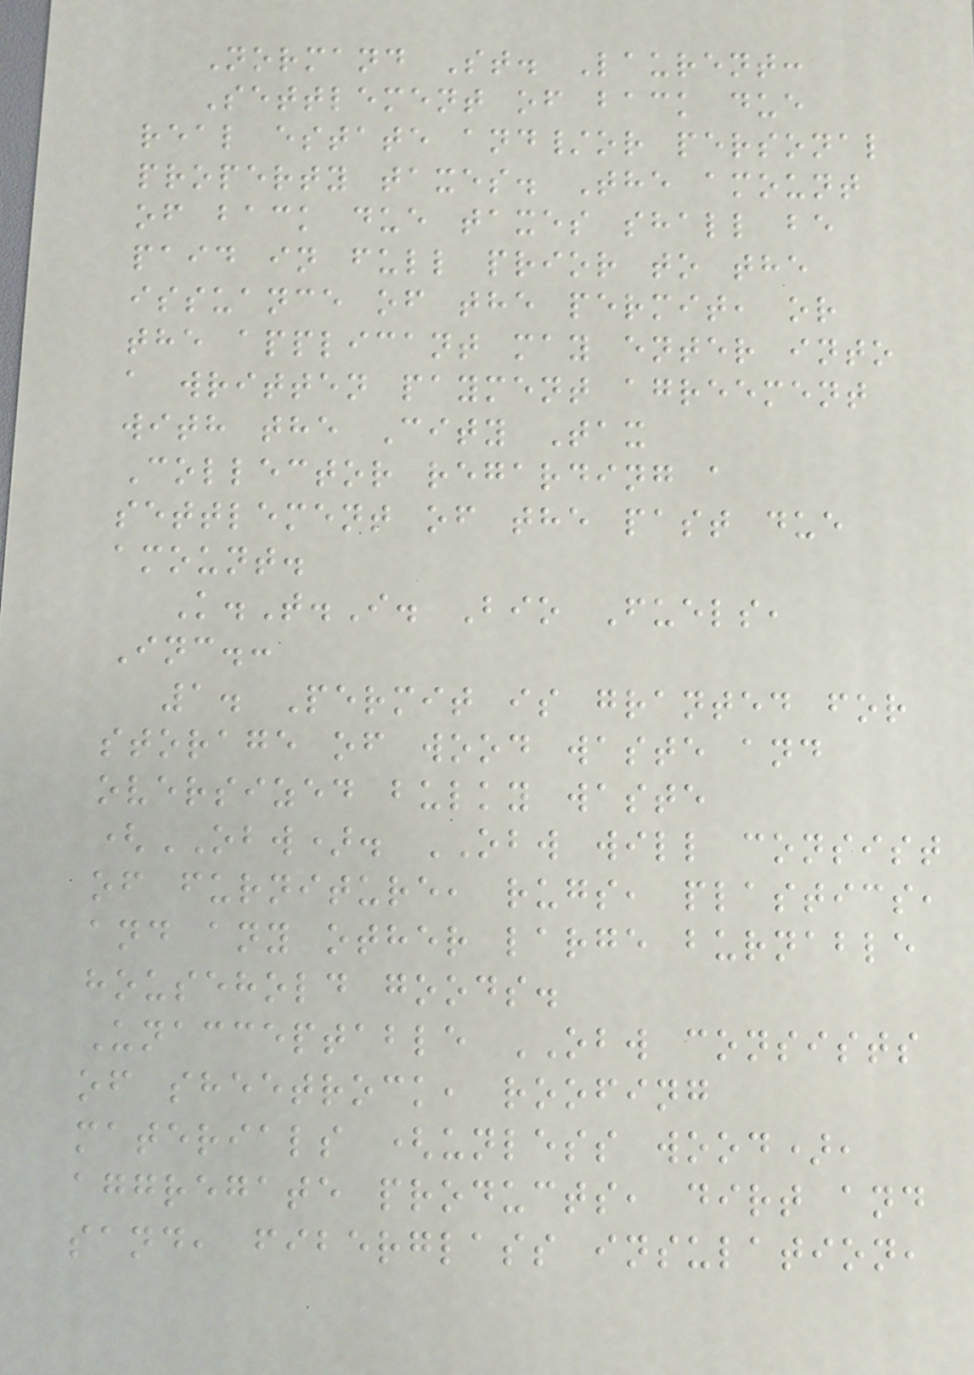Normand St. Laurent:
Settlement of back due
real estate and/or personal
property taxes. The amount
of back due taxes shall be
paid in full prior to the
issuance of the permit, or
the applicant may enter into
a written payment agreement
with the City Tax
Collector regarding a
settlement of the past due
amount.
K.T.I. Bio Fuels,
Inc.:
1. Permit is granted for
storage of wood waste and
oversized bulky waste
(OBW). OBW will consist
of furniture, rugs, plastics,
and any other large burnable
household goods.
Unacceptable OBW consists
of sheetrock, roofing
materials (unless wood),
aggregate products, dirt and
sand, fiberglass insulation,
